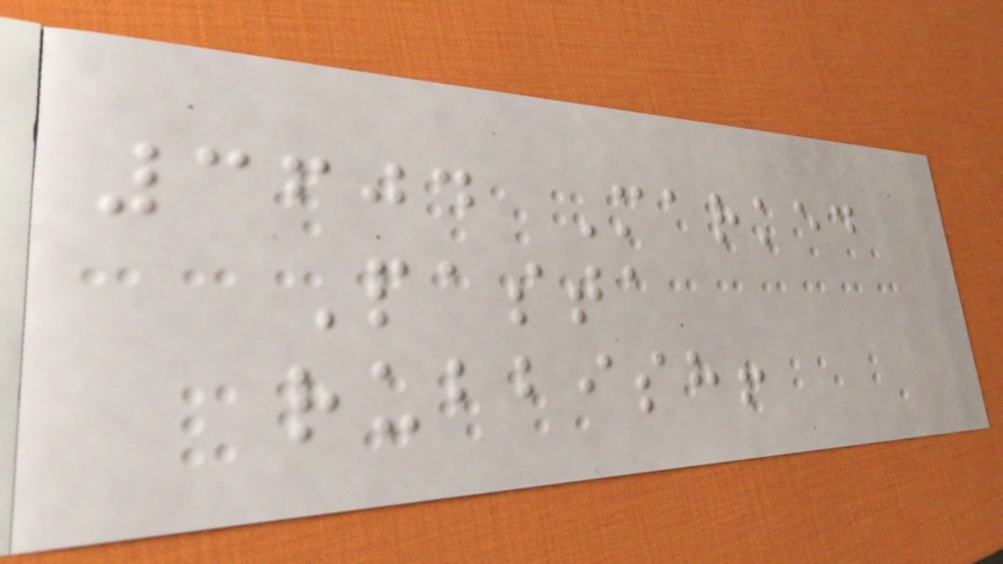3604 Marked
Pasta
rubbish!
